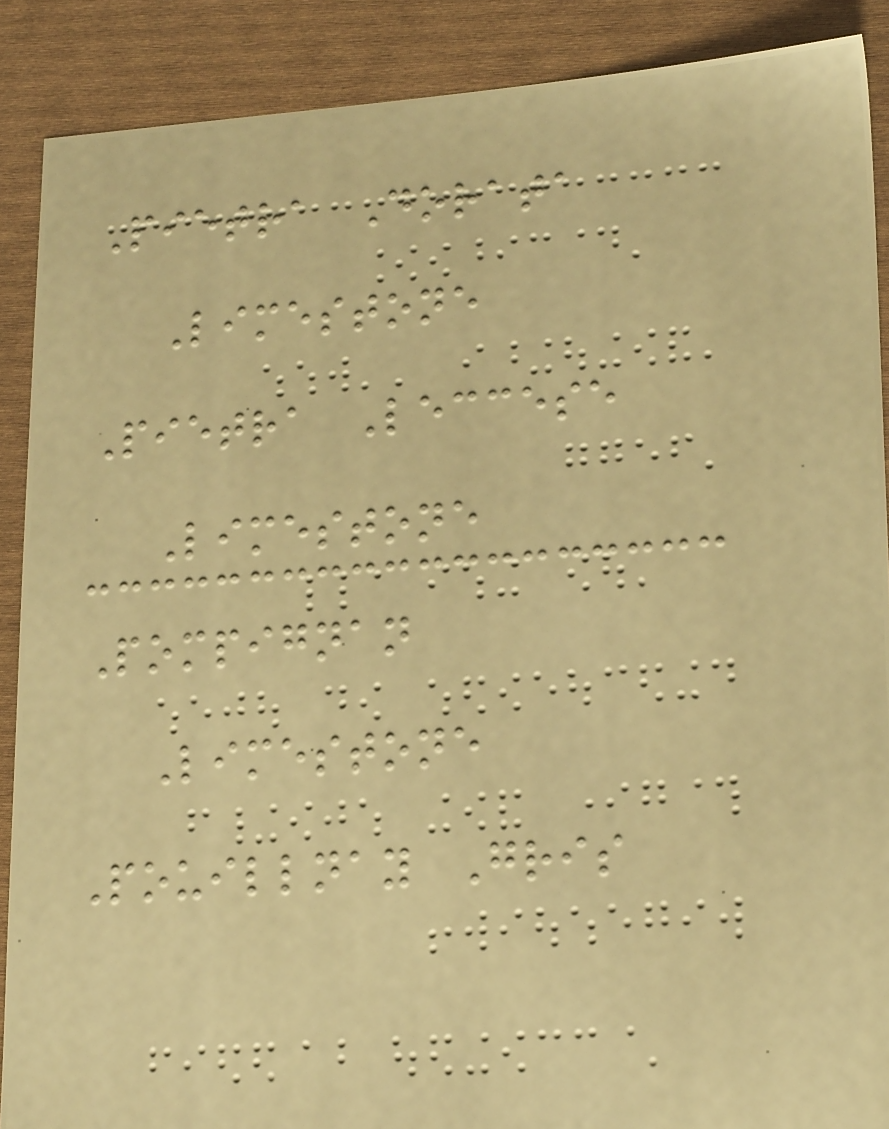Pietra Dorata
Limestone
Pietra Leccese
Limestone
Pompignan
Limestone
Pouillnay Gris
